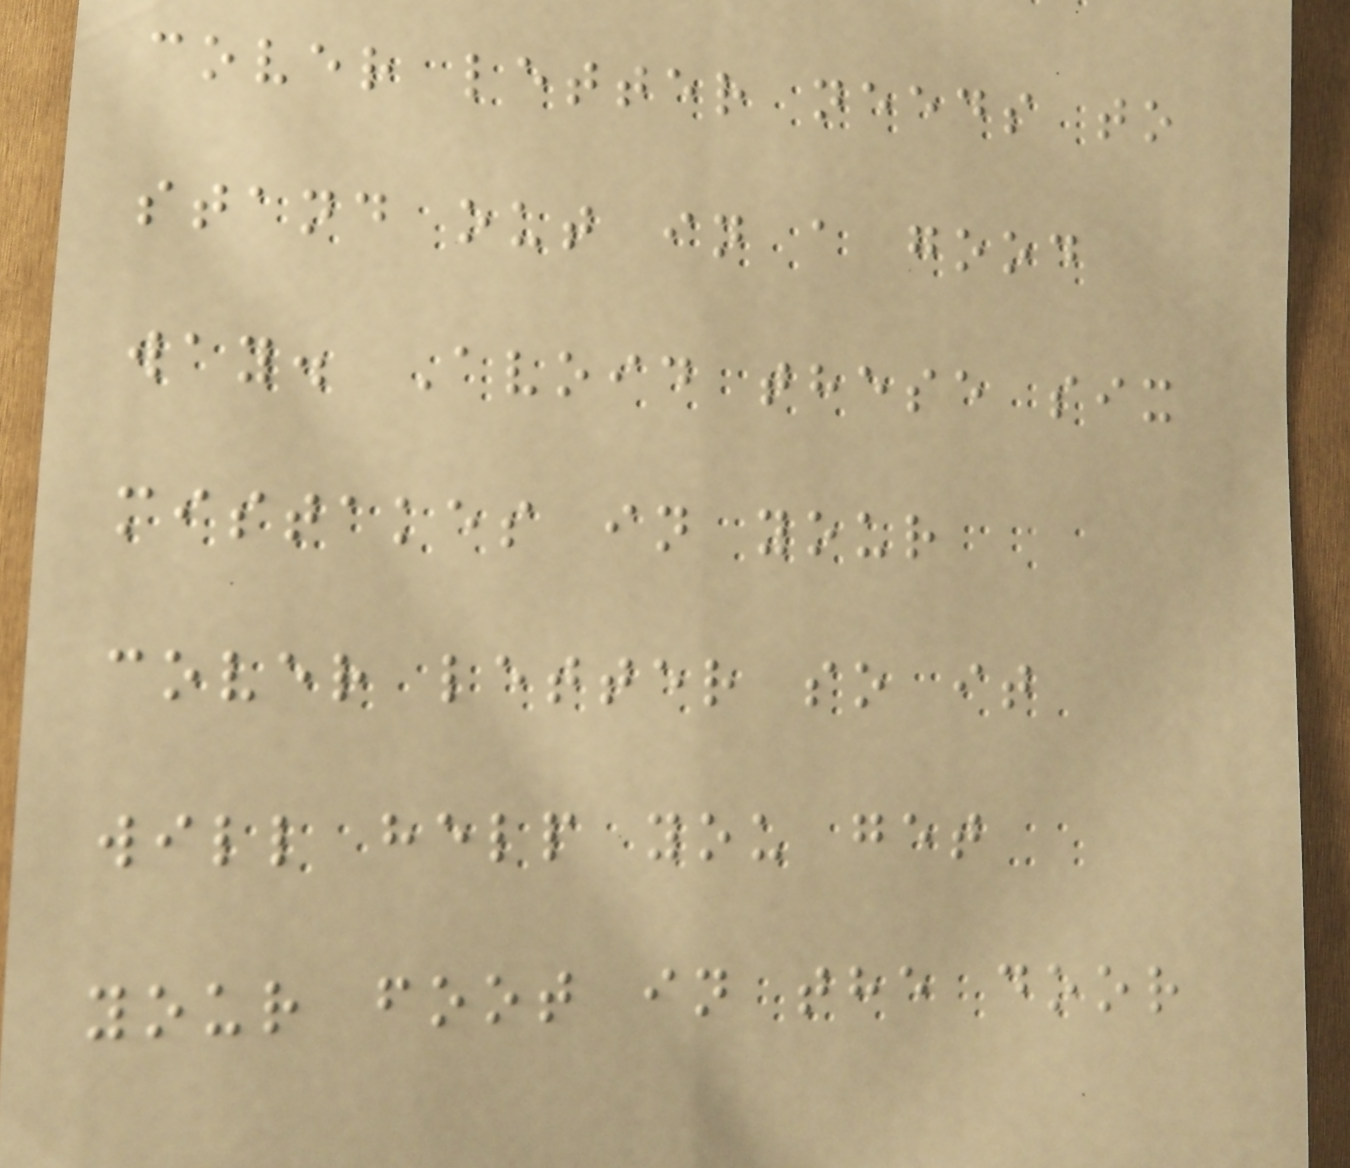cover letter needs to
stand out in a good
way. Avoid these six
mistakes in your
cover letter so it
will help you get
your foot in the door
